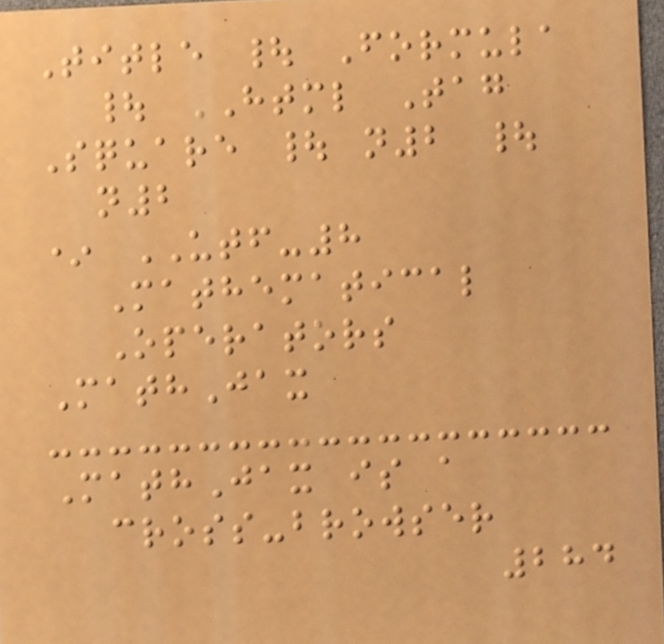Title | Formula
| HTML Tag
Square | n2 |
n2
* UTF-8
Mathematical
Operators
MathJax
MathJax is a
cross-browser
284
